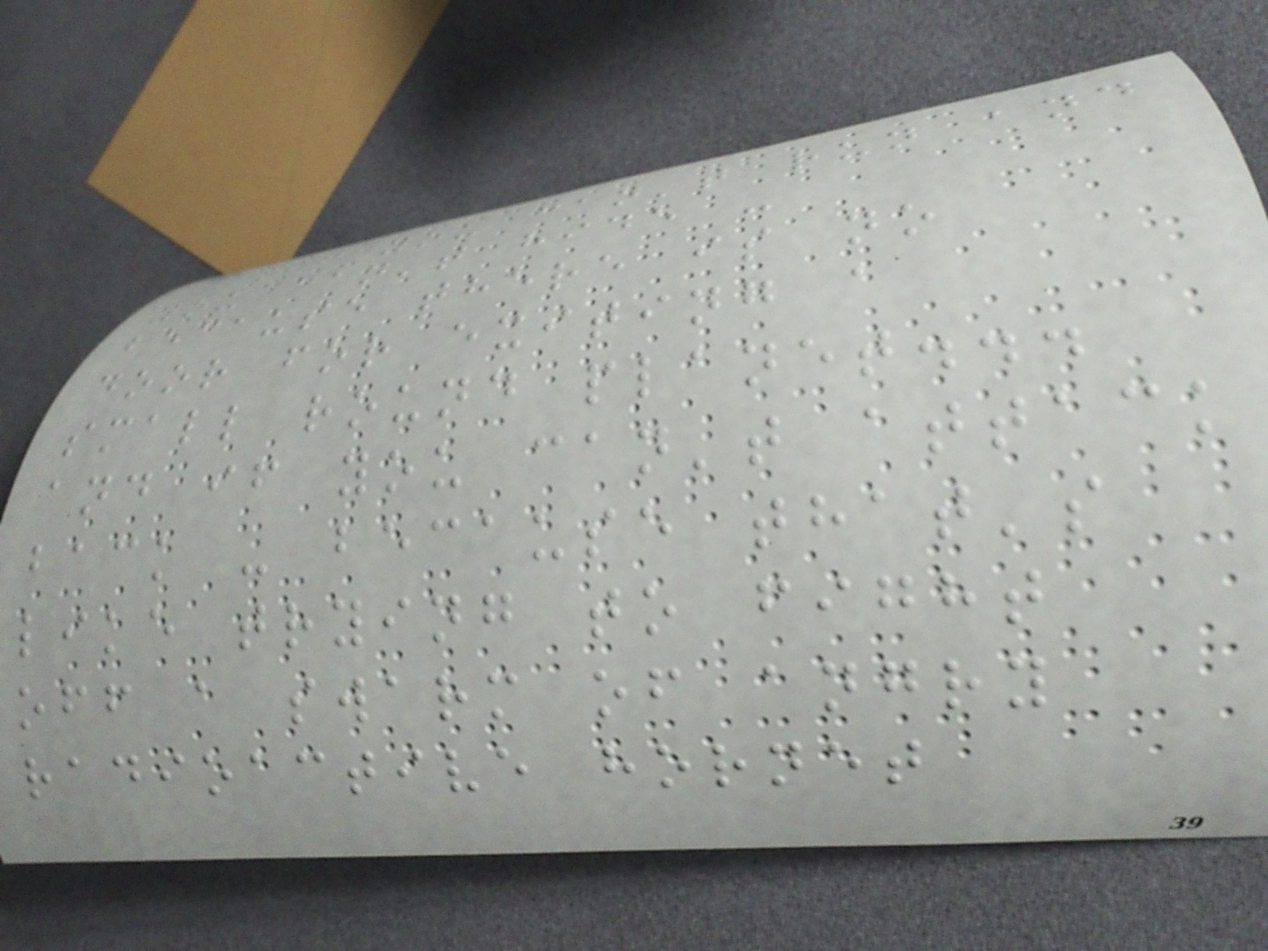If you can't run and
you can't hide -
because there is no
door for exiting a
small round planet...
and if you can't attack
back - because that's
like trying to fight
off a swarm of angry
radioactive hornet
